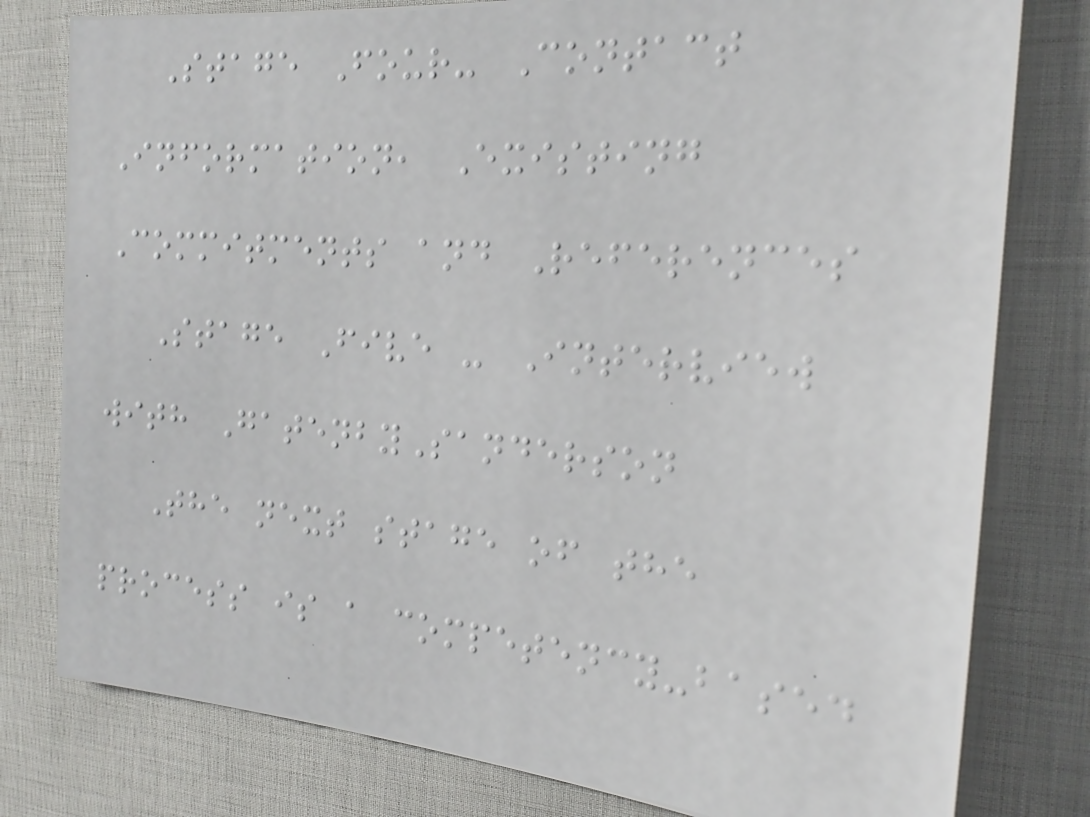Stage Four- Contact
Information, Existing
Commitments and References
Stage Five - Interview
with GatenbySanderson
The next stage of the
process is a competency-based
